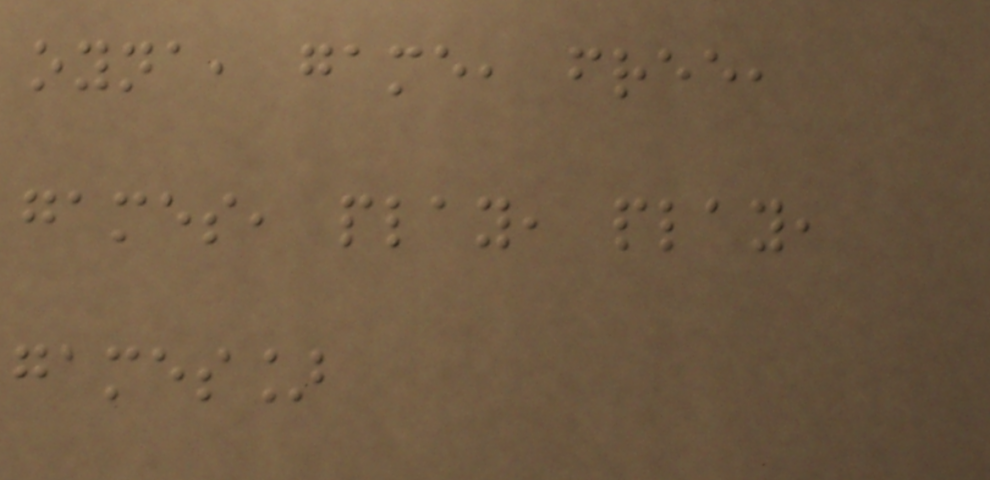oyna, game, free,
games, play, play,
games]
